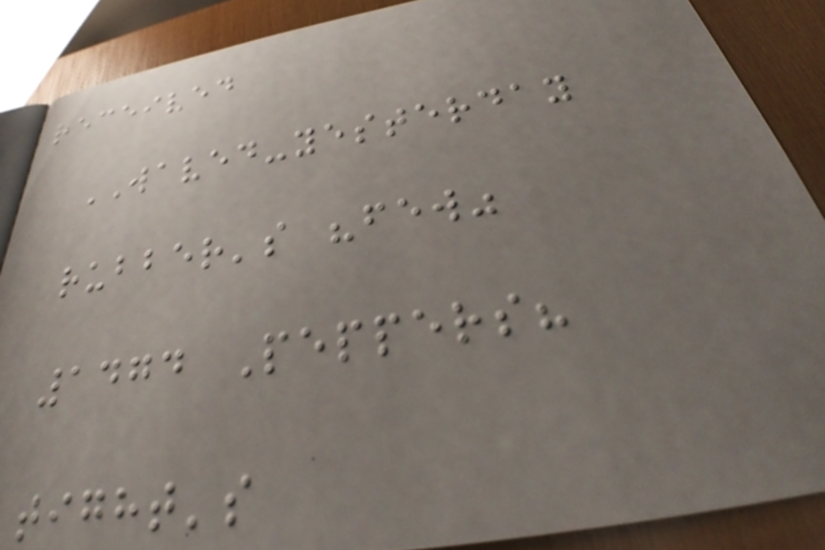received
WAVED-yesterday
rubber's "few"
1474 Peppers?
tight's
